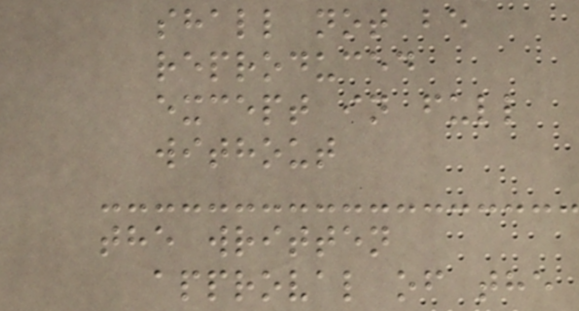shall not be
reproduced
except in full
without
the written
approval of the
